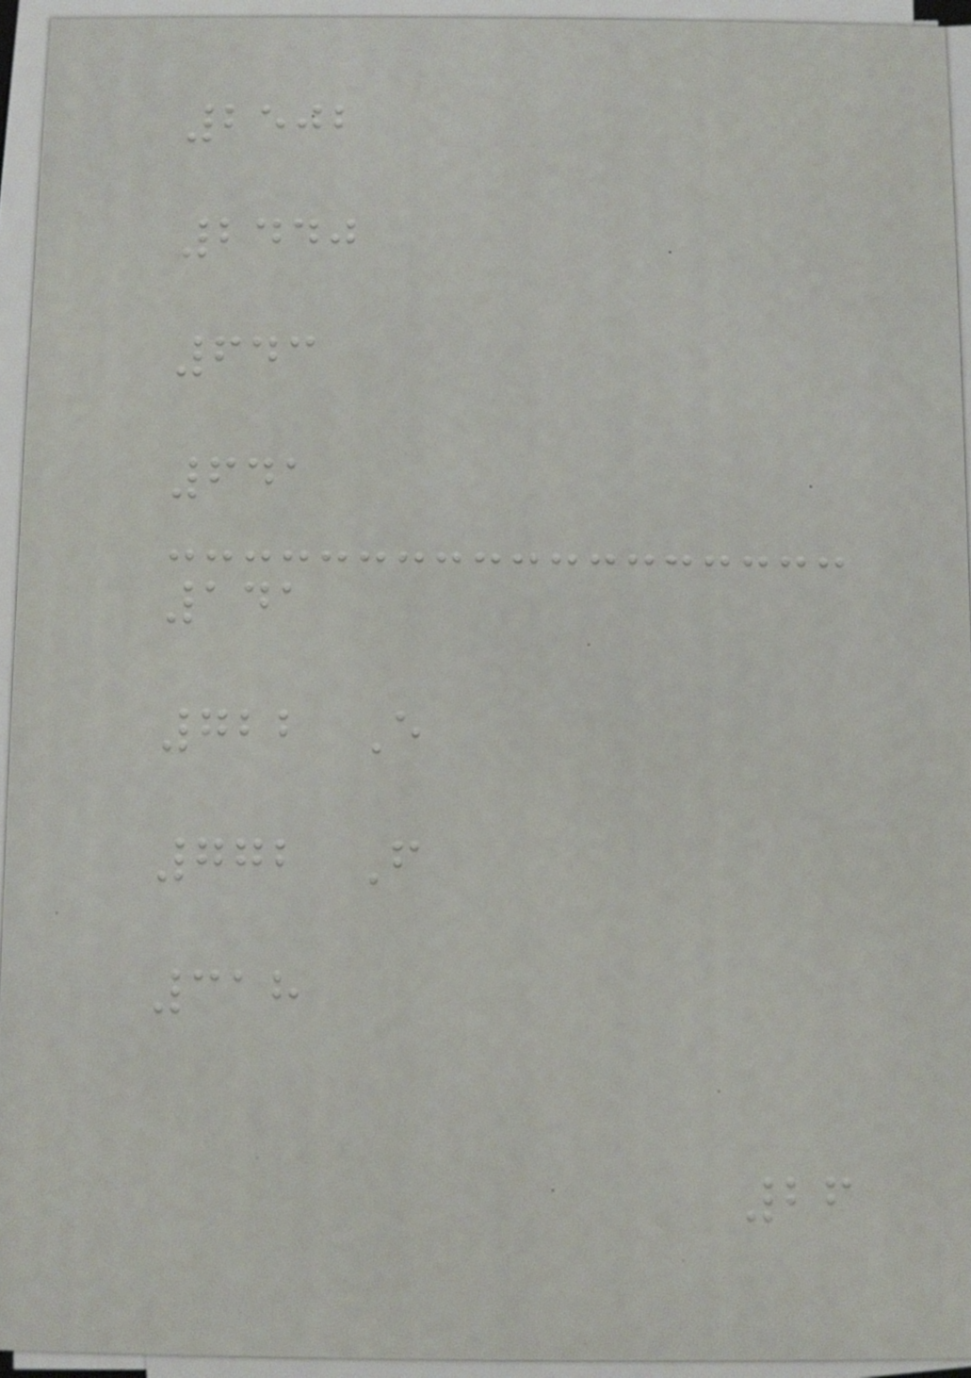2502
2440
643
641
141
722 E
772 F
318
26
